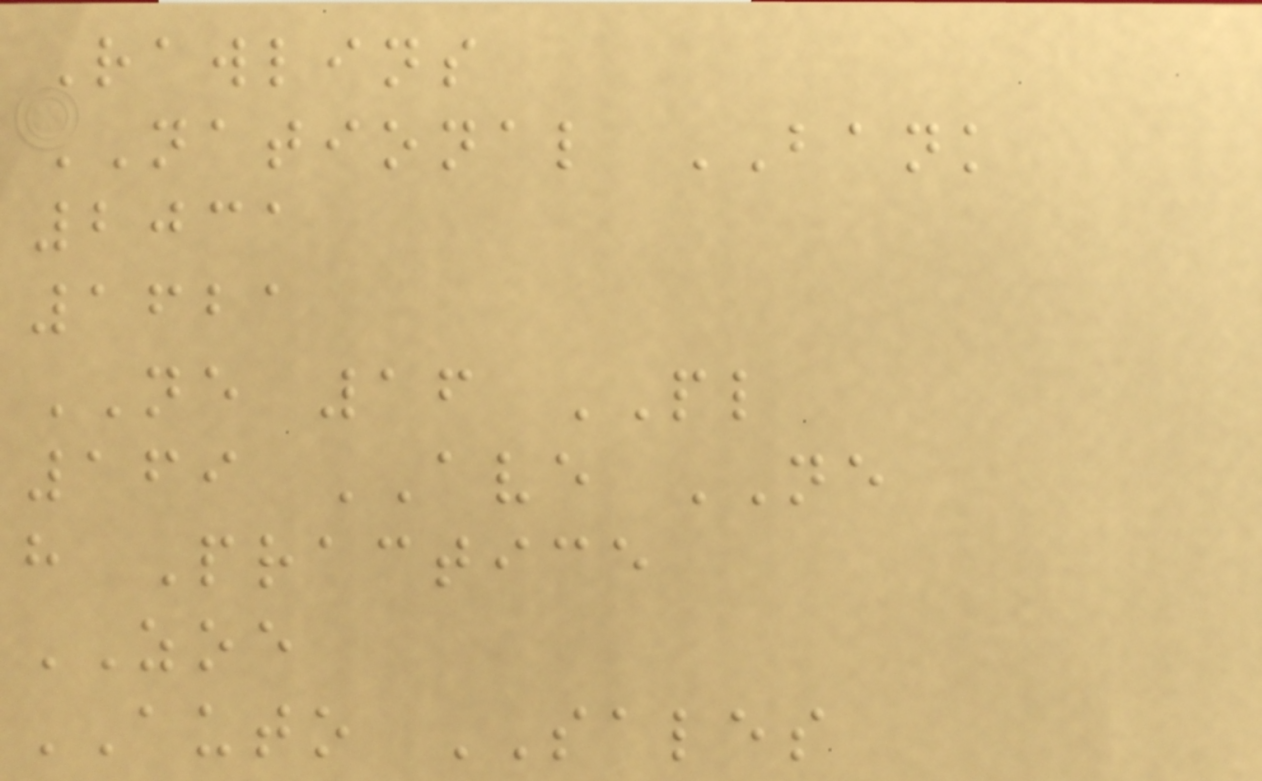Rawlins
NATIONAL BANK
2031
1621
NE 16 PL
169 AVE NE
h Practice
ZOE
AUTO SALES
